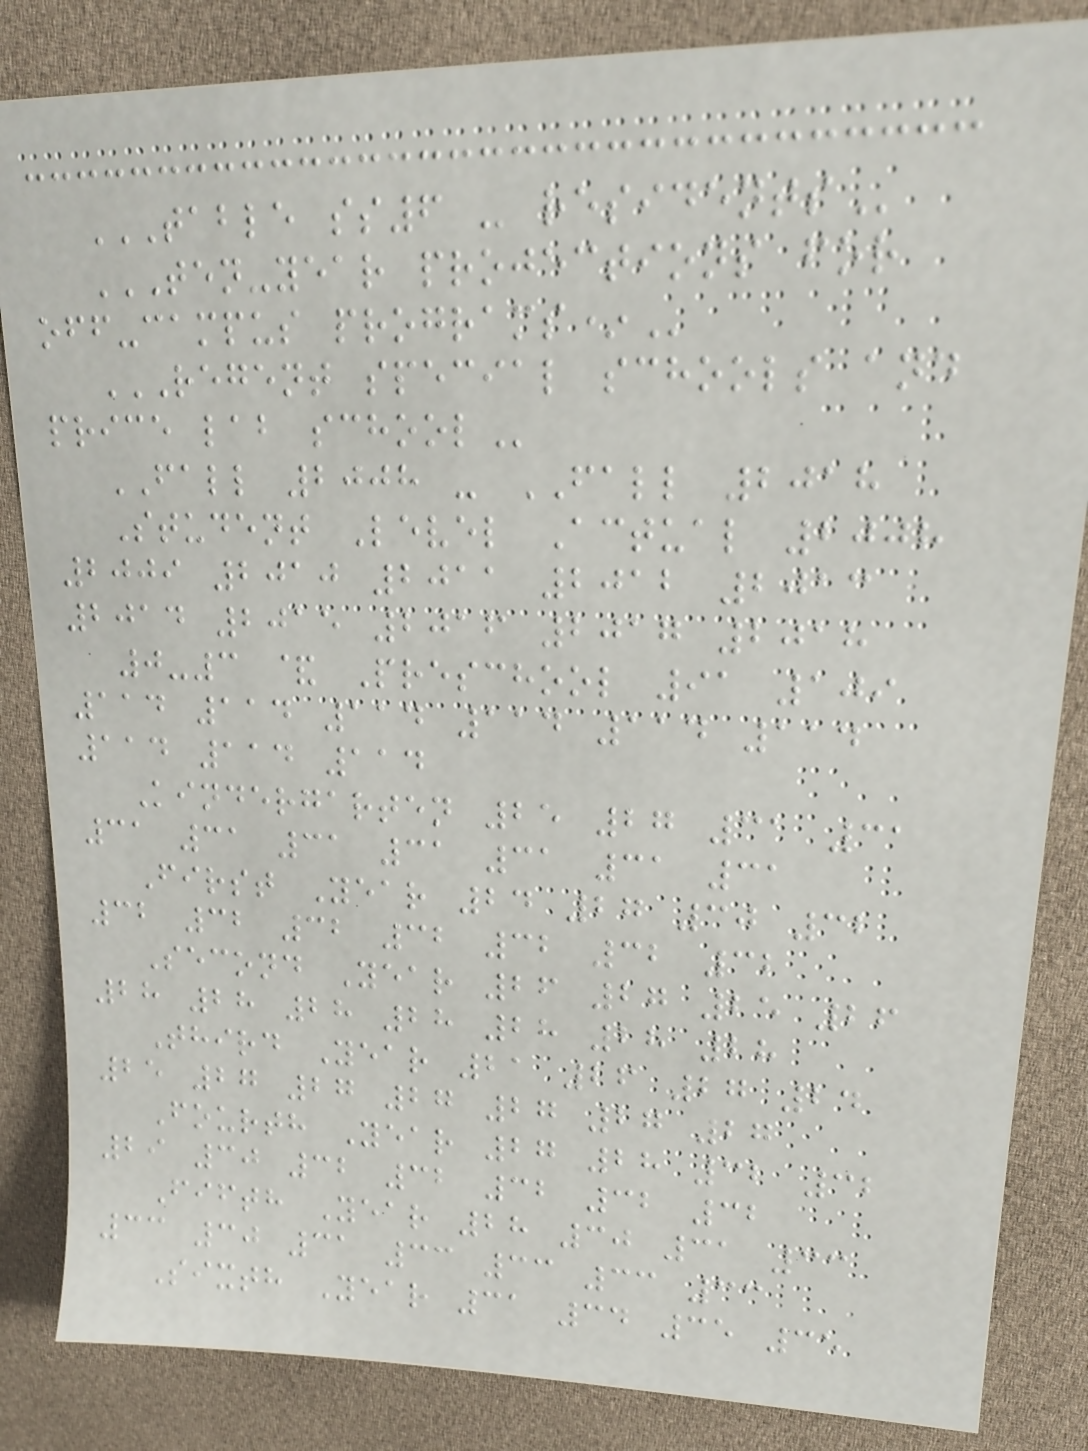TABLE SS6 - RESIDENTS
TEN-YEAR PROJECTIONS FOR
OFF-CAMPUS PROGRAMS*
REGENT SPECIAL SCHOOLS AND
PRICE LAB SCHOOL
FALL 2008 - FALL 2018
Student Level Actual 2008
2009 2010 2011 2012 2013
2014 2015 2016 2017 2018
0-3 & Preschool 91 109
114 114 114 114 114 114
114 114 114
Kindergarten 25 27 31 31
31 31 31 31 31 31 31
First Year 24 27 30 32
32 32 32 32 32 32 32
Second Year 26 27 25 26
28 28 28 28 28 28 28
Third Year 21 26 27 24
25 27 27 27 27 27 27
Fourth Year 27 28 32 32
29 30 32 32 32 32 32
Fifth Year 28 30 31 33
33 30 31 33 33 33 33
Sixth Year 31 34 35 35
